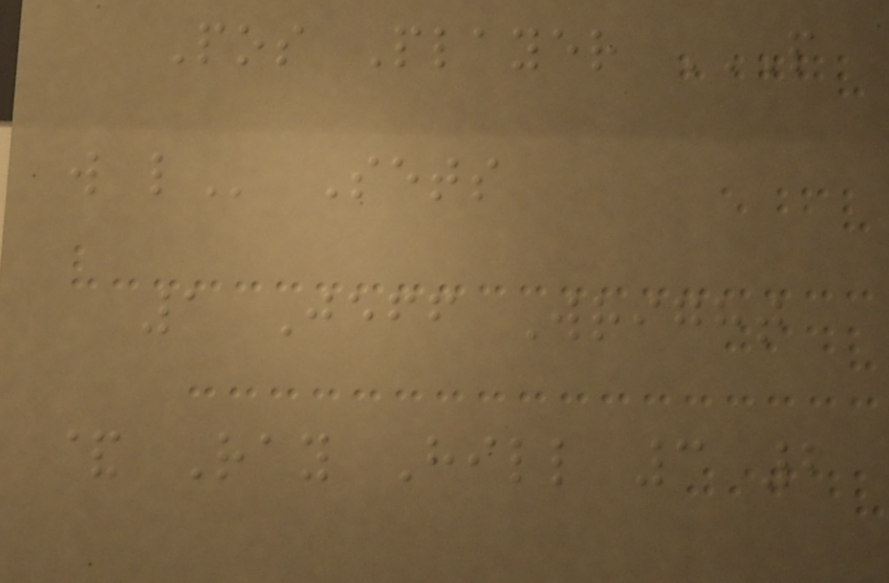Pos Player P
W L Sets
1 Jeff Wright
& Ray Hill 3 2
